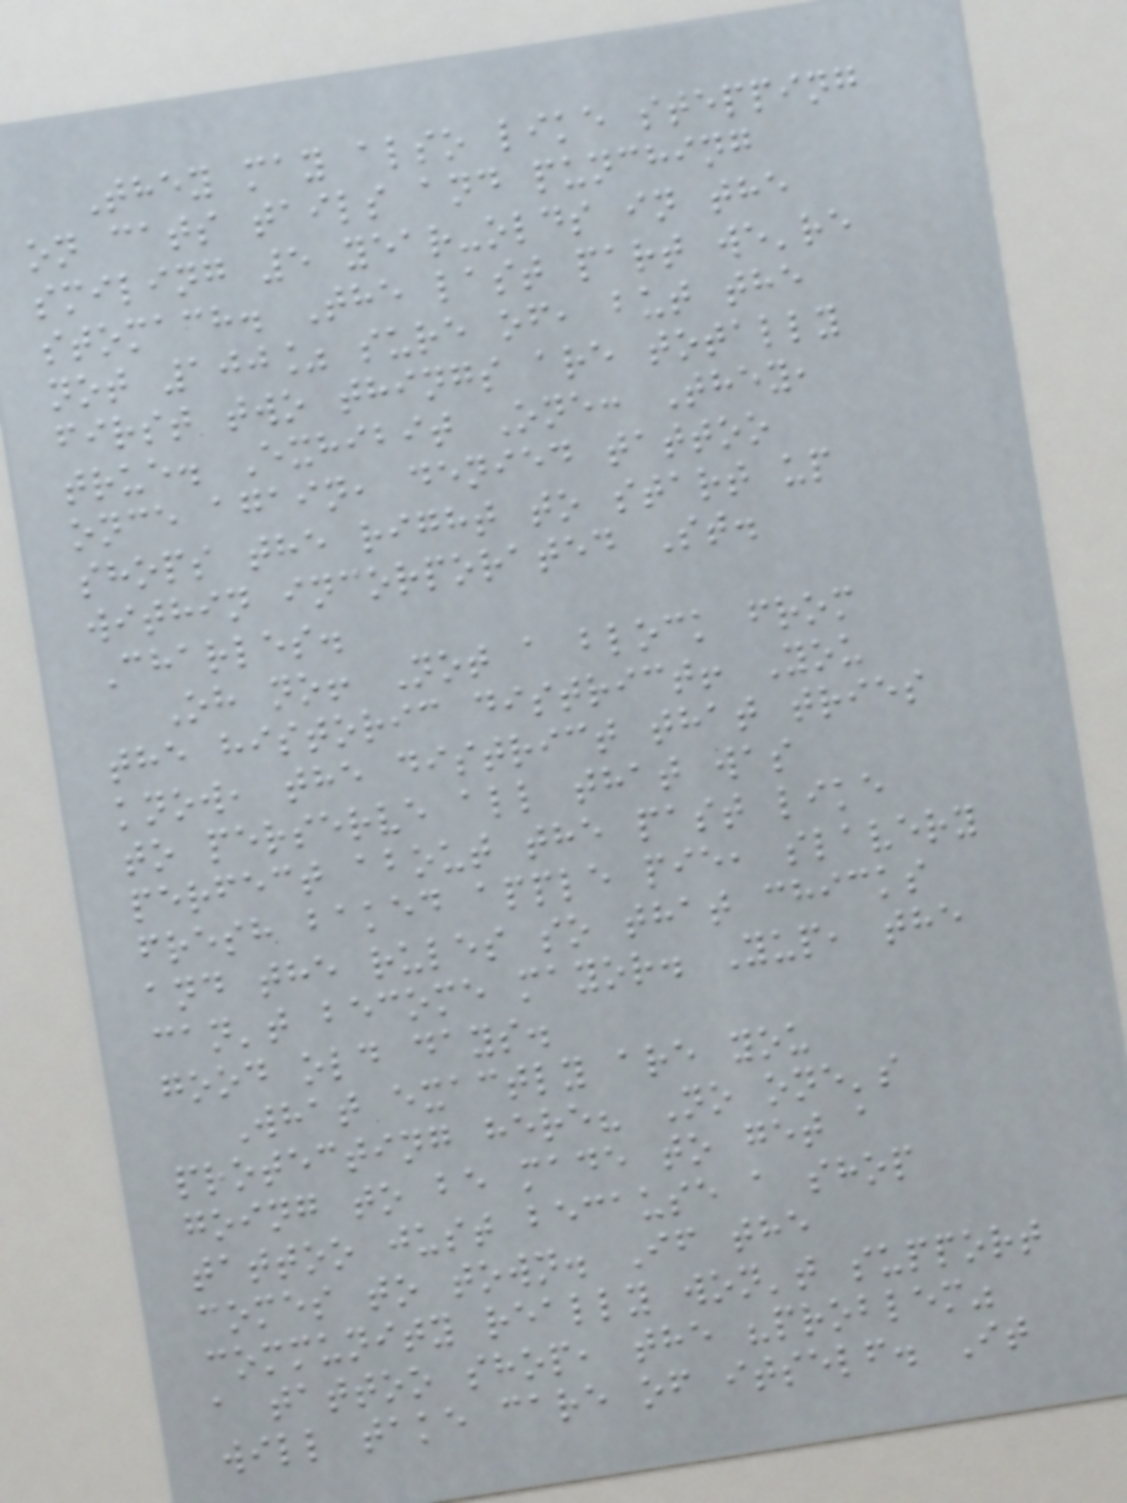They may also like stepping
on cats tails and punching
smiling 5 year-olds in the
stomach. The last part we're
not 100% sure of, but the
first two things are totally
true. Exhibit One: They,
once again, denied tattoo
shops the right to start up
within incorporated St.
Charles.
Oh no! Not a block from
the historic district! You
know, the district that tries
to perserve all that was
perfect about the past like
fresh baked apple pie, slavery
and the rules so that chicks
can't become mayor. Yup, the
good old days.
What exactly are you
protecting here? No one's
going to be made to get a
tattoo just because a shop
comes to town. If the
community really won't support
a tattoo shop, the "problem"
will take care of itself. It
